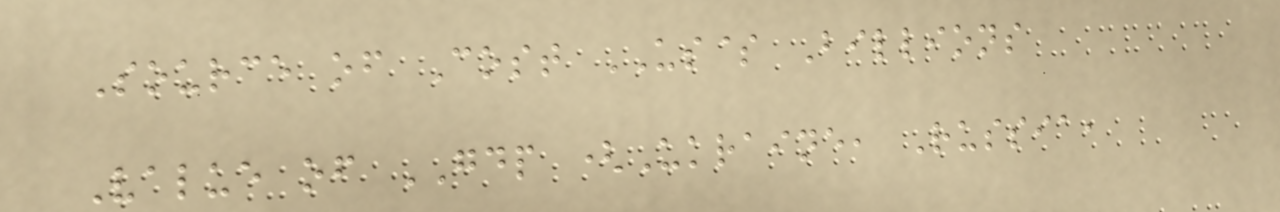Source of Cost US$ Billions
Value of GDP (Ukraine, Russia,
